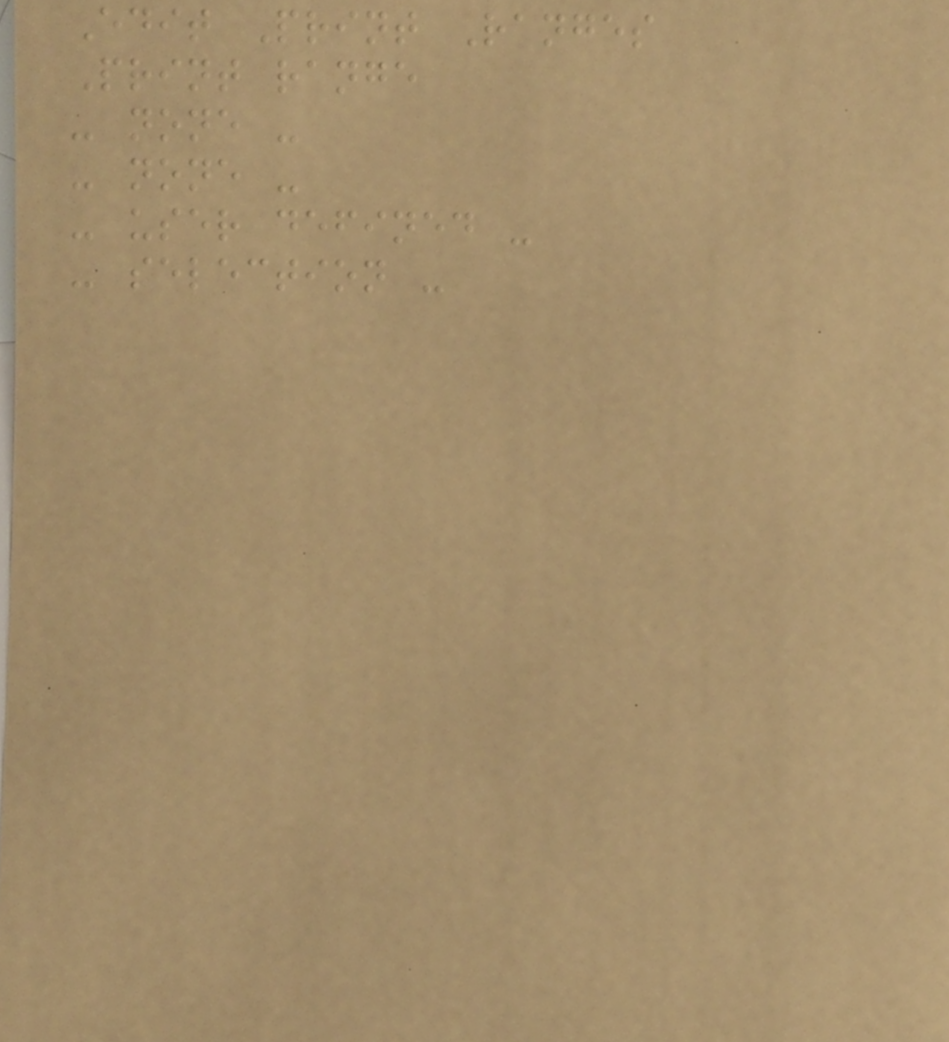Edit Print Ranges
Print range
- none -
- none -
- user defined -
- selection -
